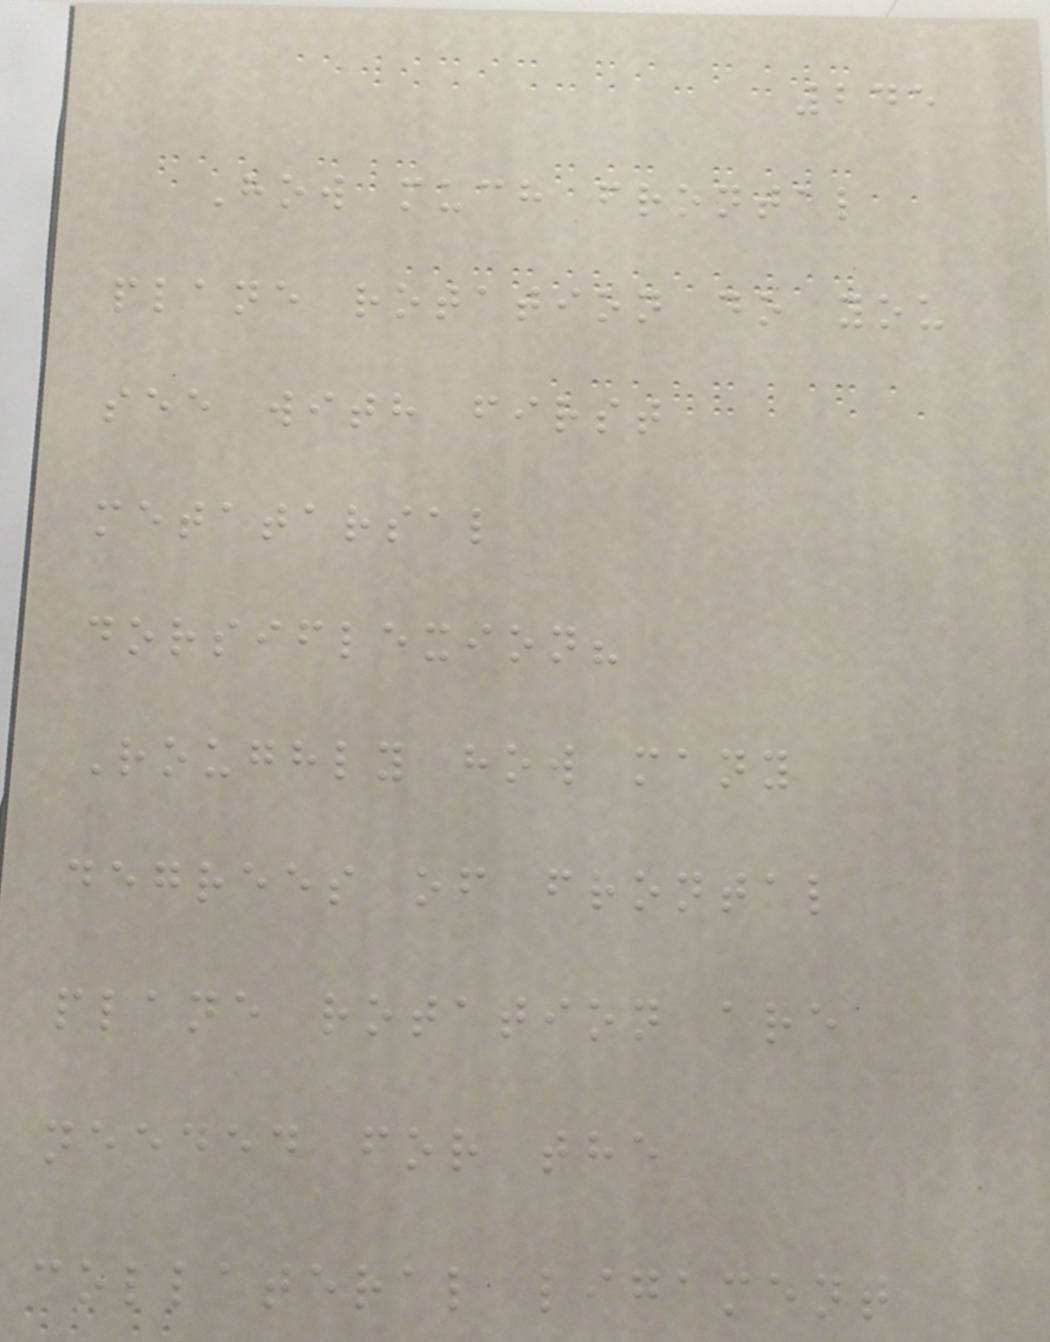245
How much frontal
plane rotation do you
see with first
metatarsal
dorsiflexion?
Roughly how many
degrees of frontal
plane rotation are
needed for the
collateral ligament
